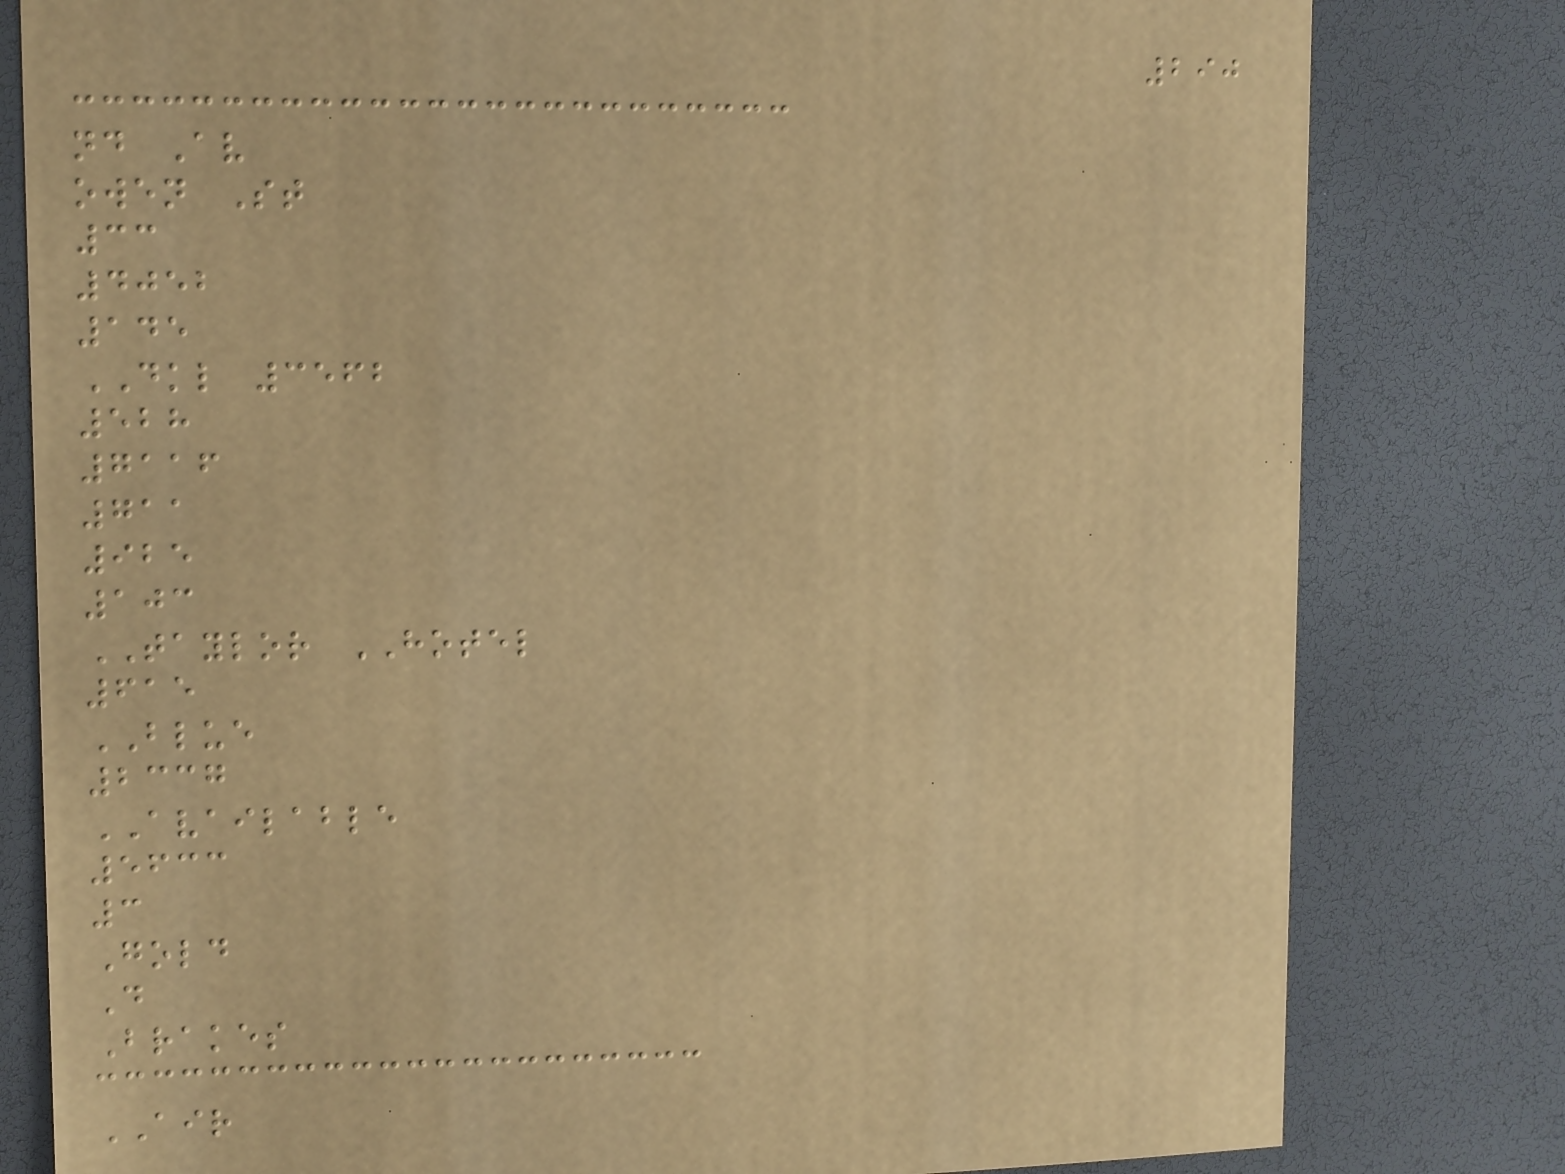290
nd Av
owen St
33
4052
145
DKL 3562
528
7116
711
925
103
TAYLOR HOTEL
615
BLUE
2337
AVAILABLE
5633
3
Gold
D
Brakes
AIR
